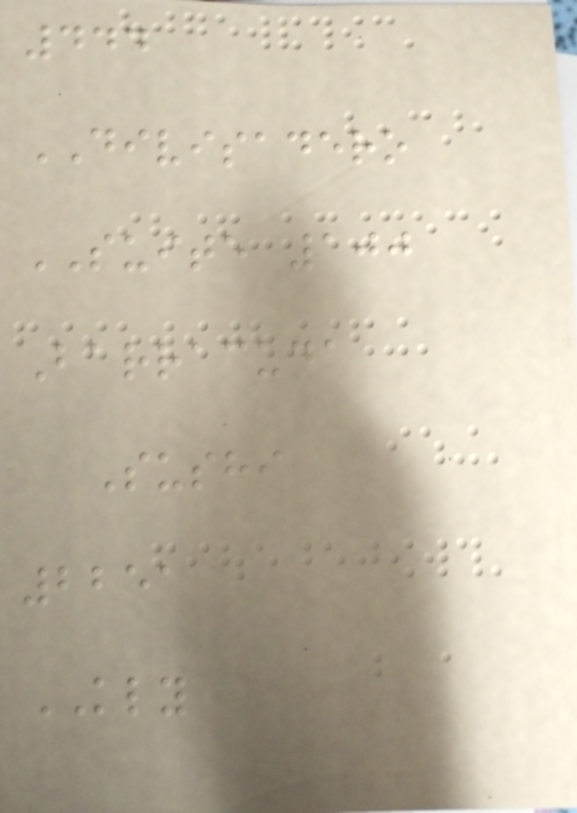444
DIVISADERO
SUITE 100
Barracuda
Sushi
2251
KLY
